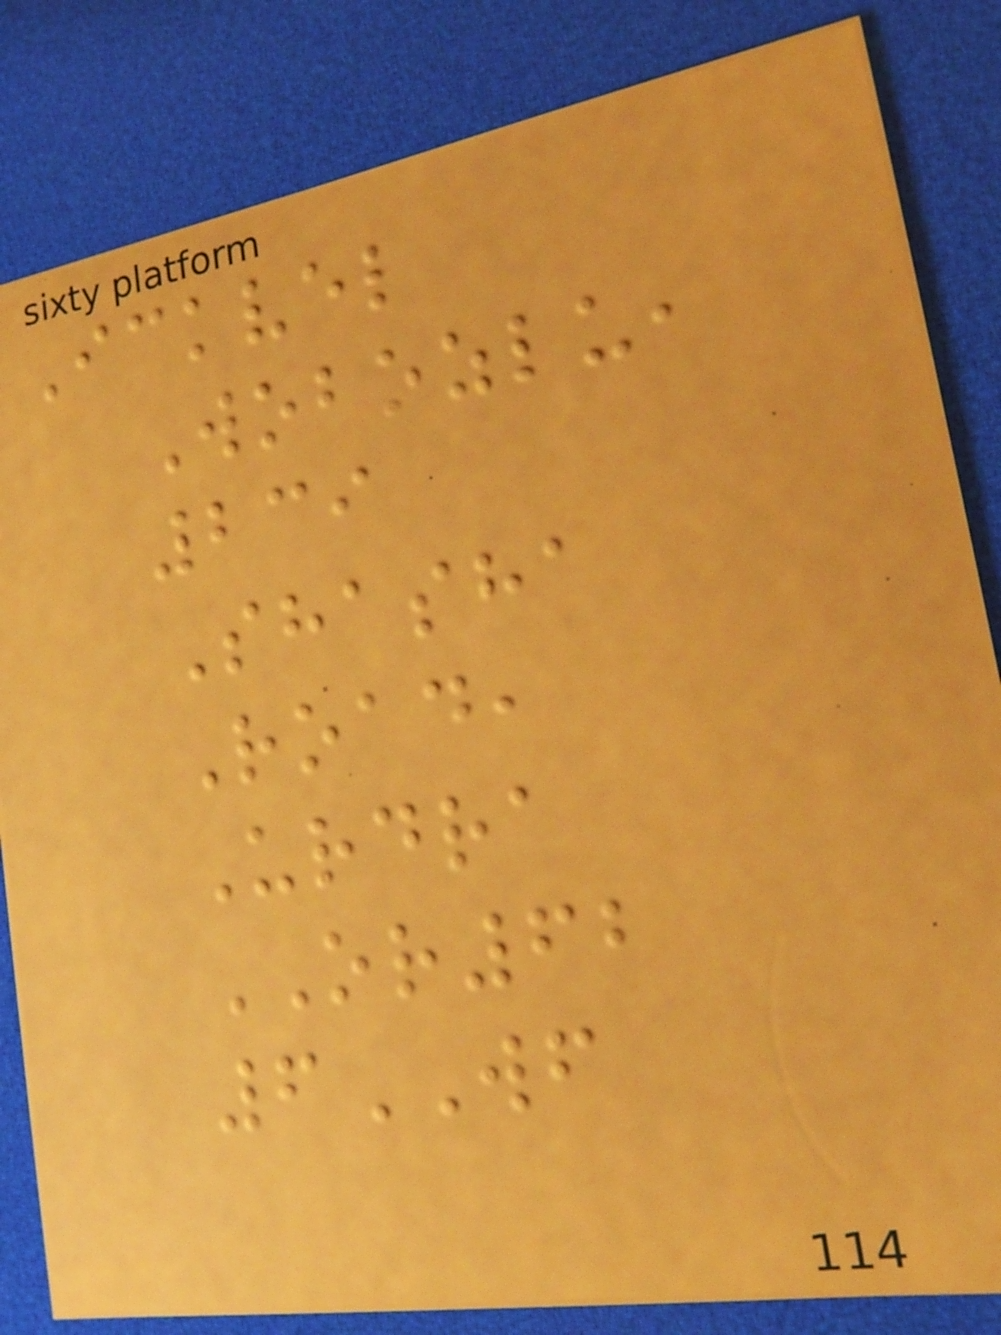Ickvel
Wobozlu,
239
Shasha
Road,
Urdra
OR62
6WF
